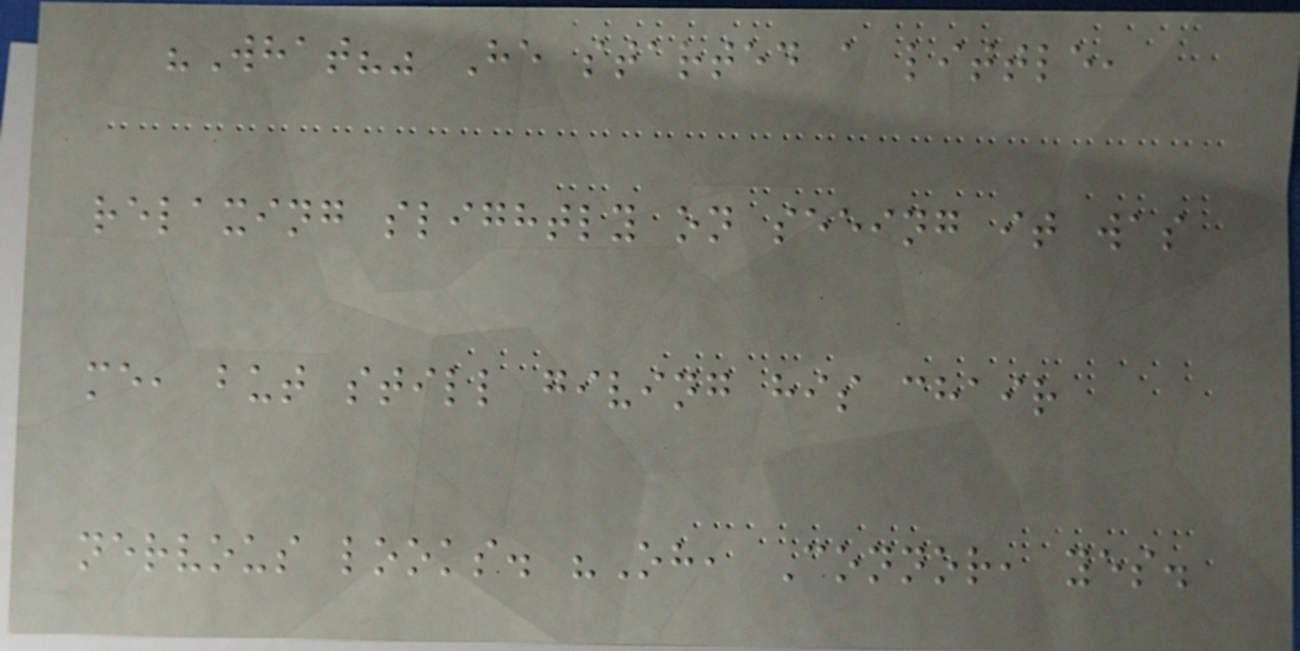"What?" He started a little,
relaxing slightly on seeing it was
me, but still giving his chair
nervous looks. "Oh, Connor, yes.
